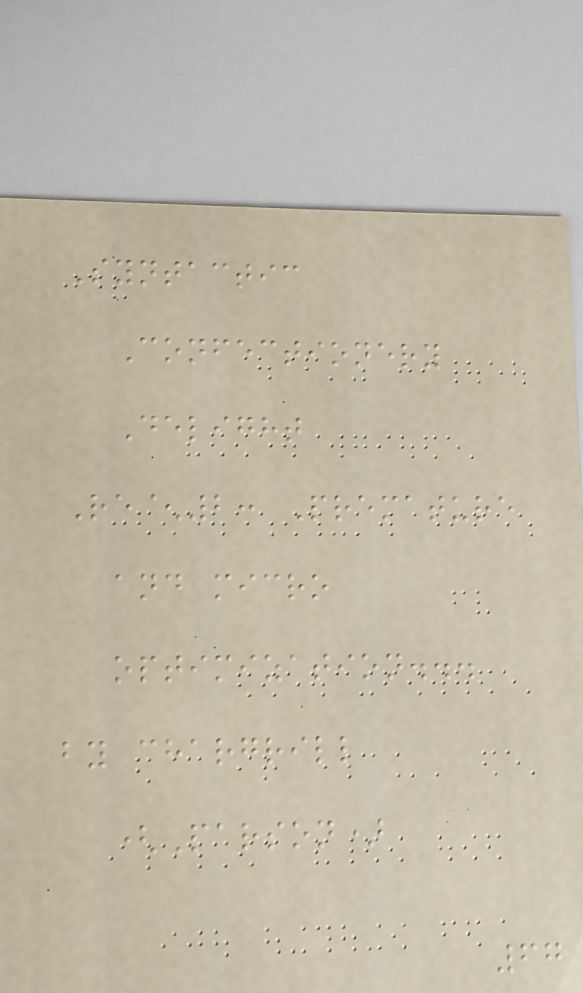Syntactic
Confectionery
Delight
Re^2: Premature
and micro
optimization...
by chargrill
(Parson)
67
